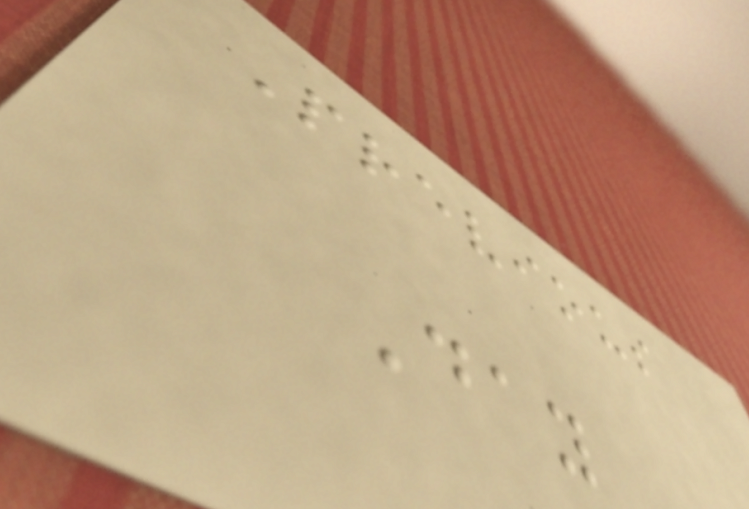Previous
Day
